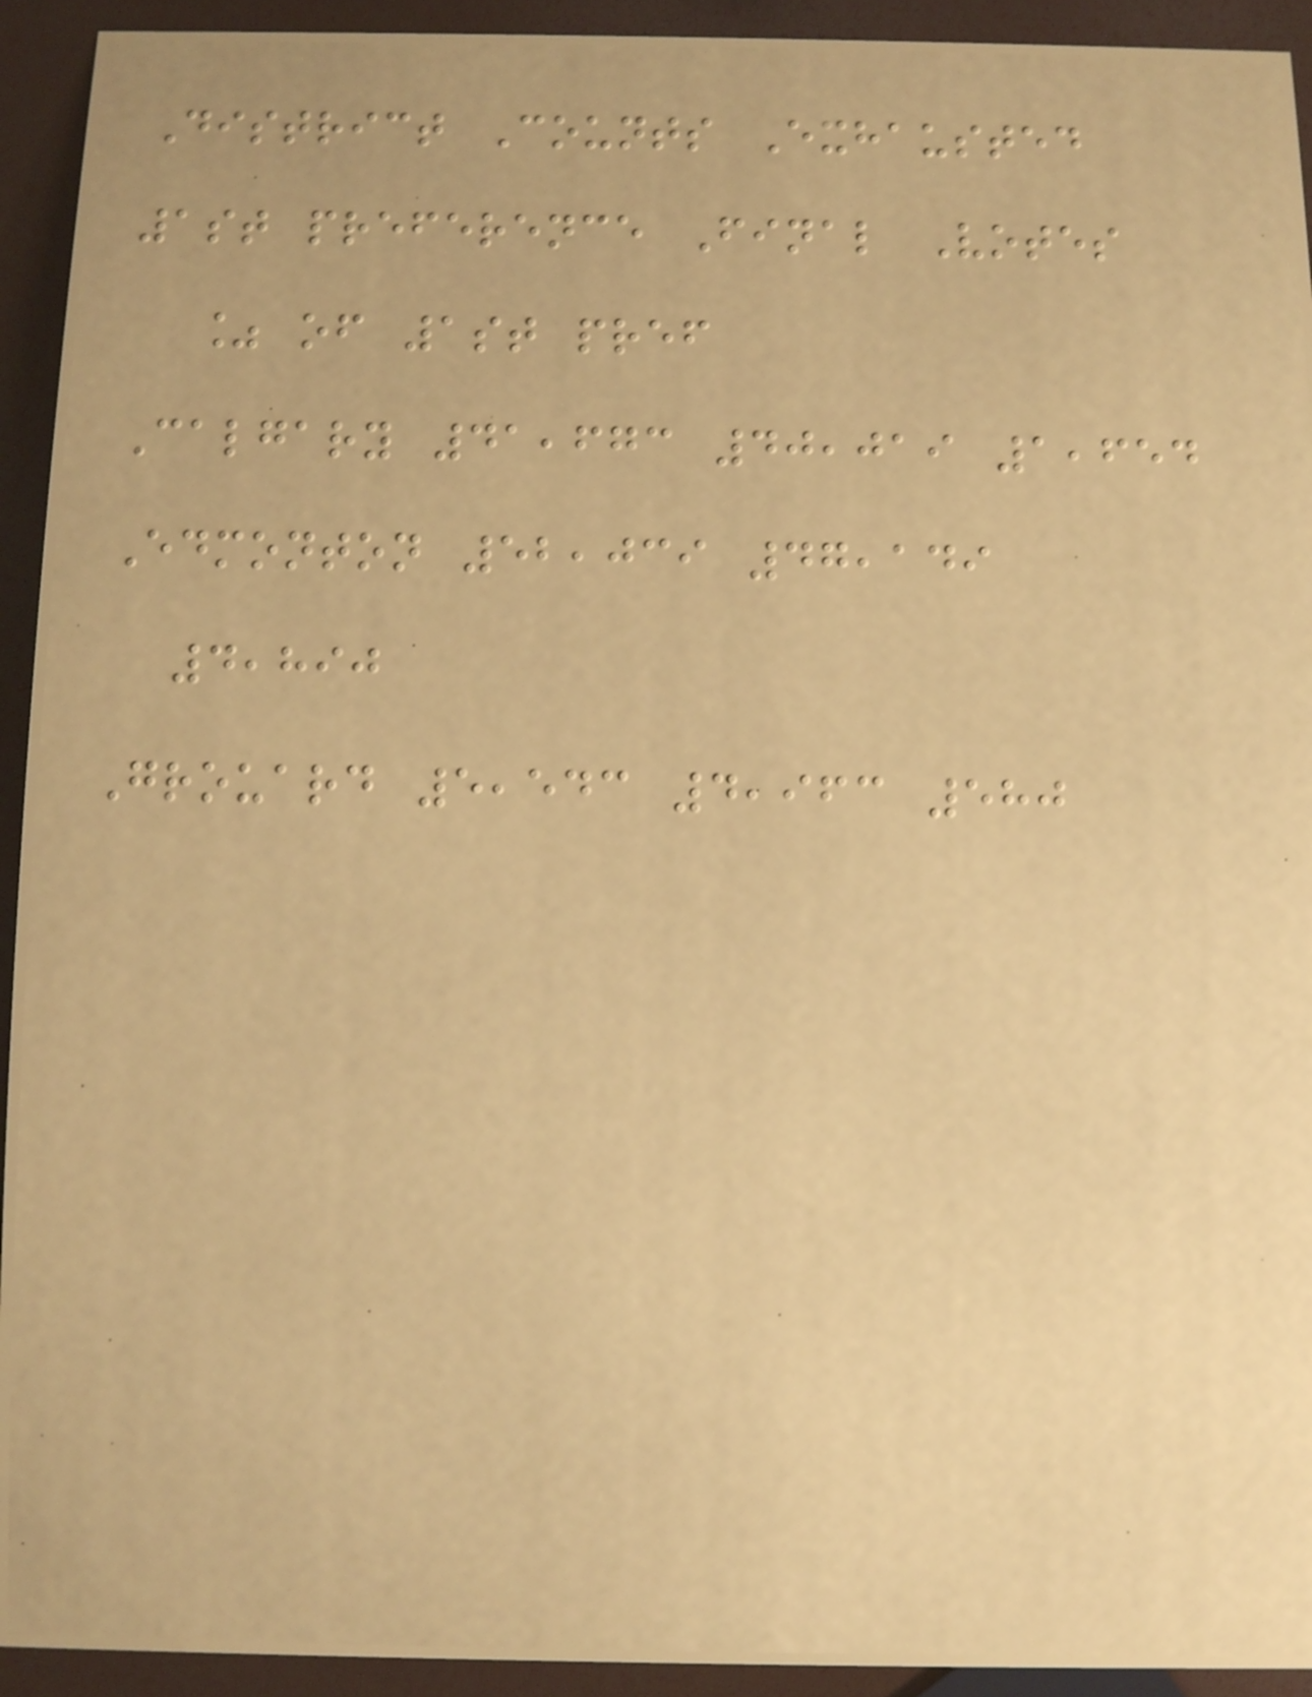District Counts Exhausted
1st preference Final Votes
% of 1st pref
Calgary 41,673 40,019 1,654
Edmonton 52,039 47,149
4,890
Grouard 5,543 4,963 580
